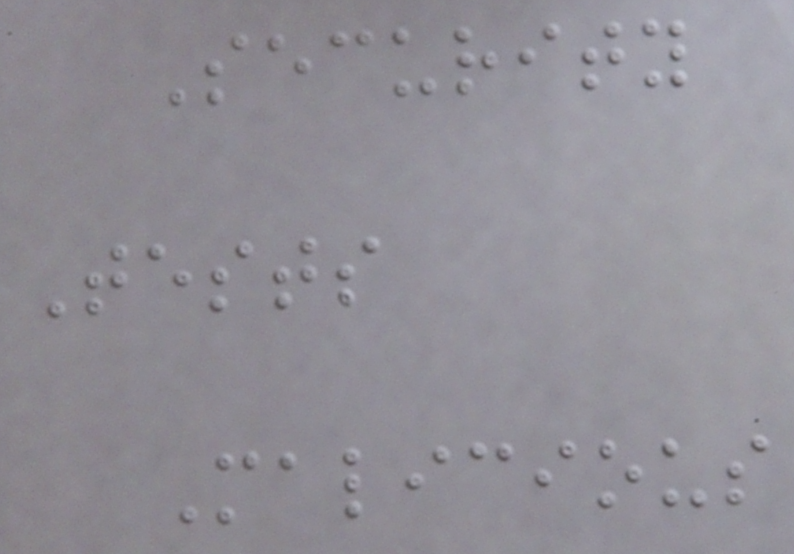Security
Tests
Malicious
